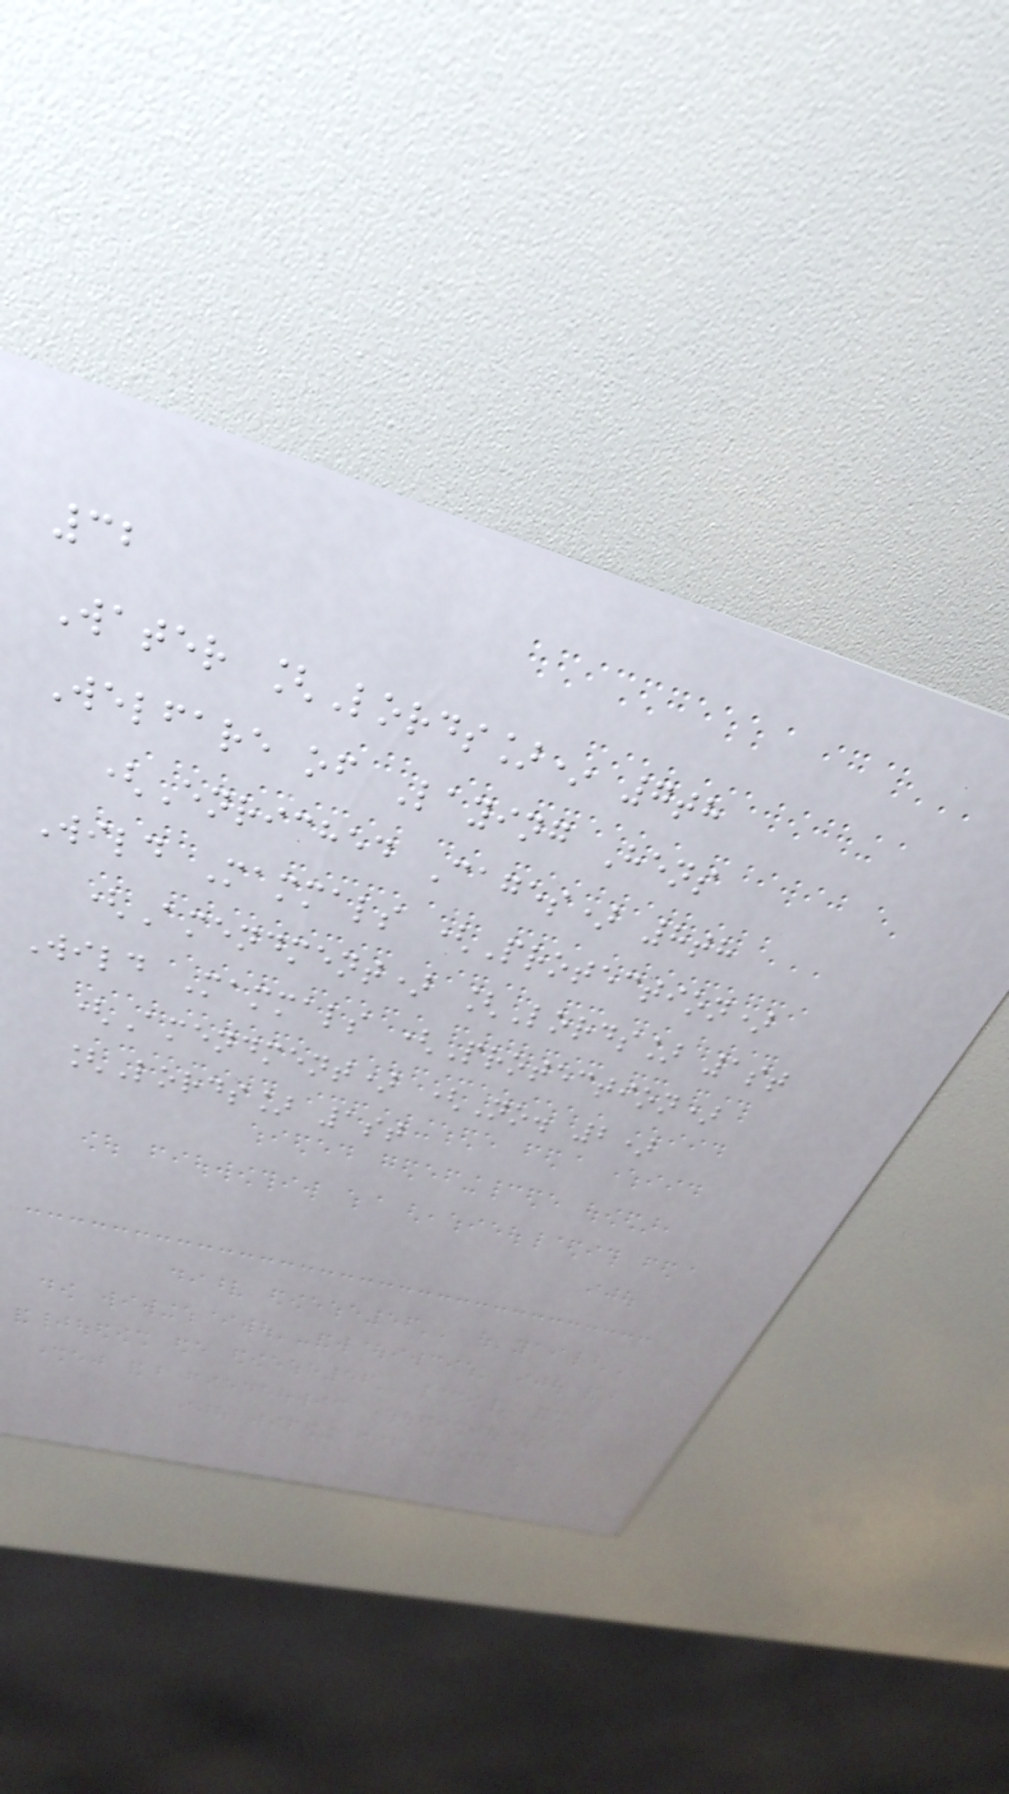32
Water [Lords]* 7th
Welfare of Laying Hens
(Enriched Cages) 8th
Wild Mammals (Protection)
(Amendment) [Lords] 1st
Wild Mammals (Protection)
(Amendment) (No. 2)
[Lords] 1st
